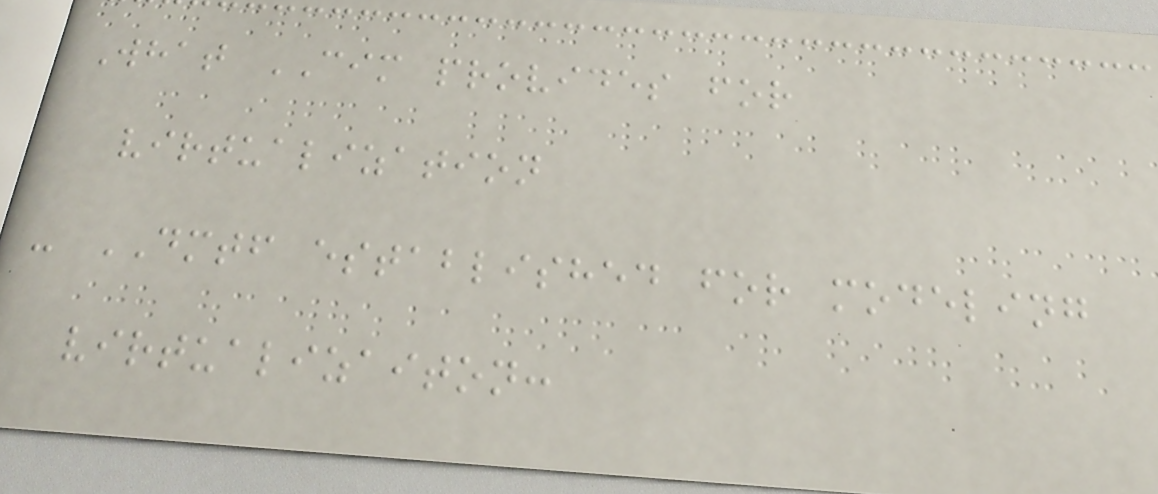What CIM provides for
virtualization
- DMTF established for modeling
virtualizaiton:
